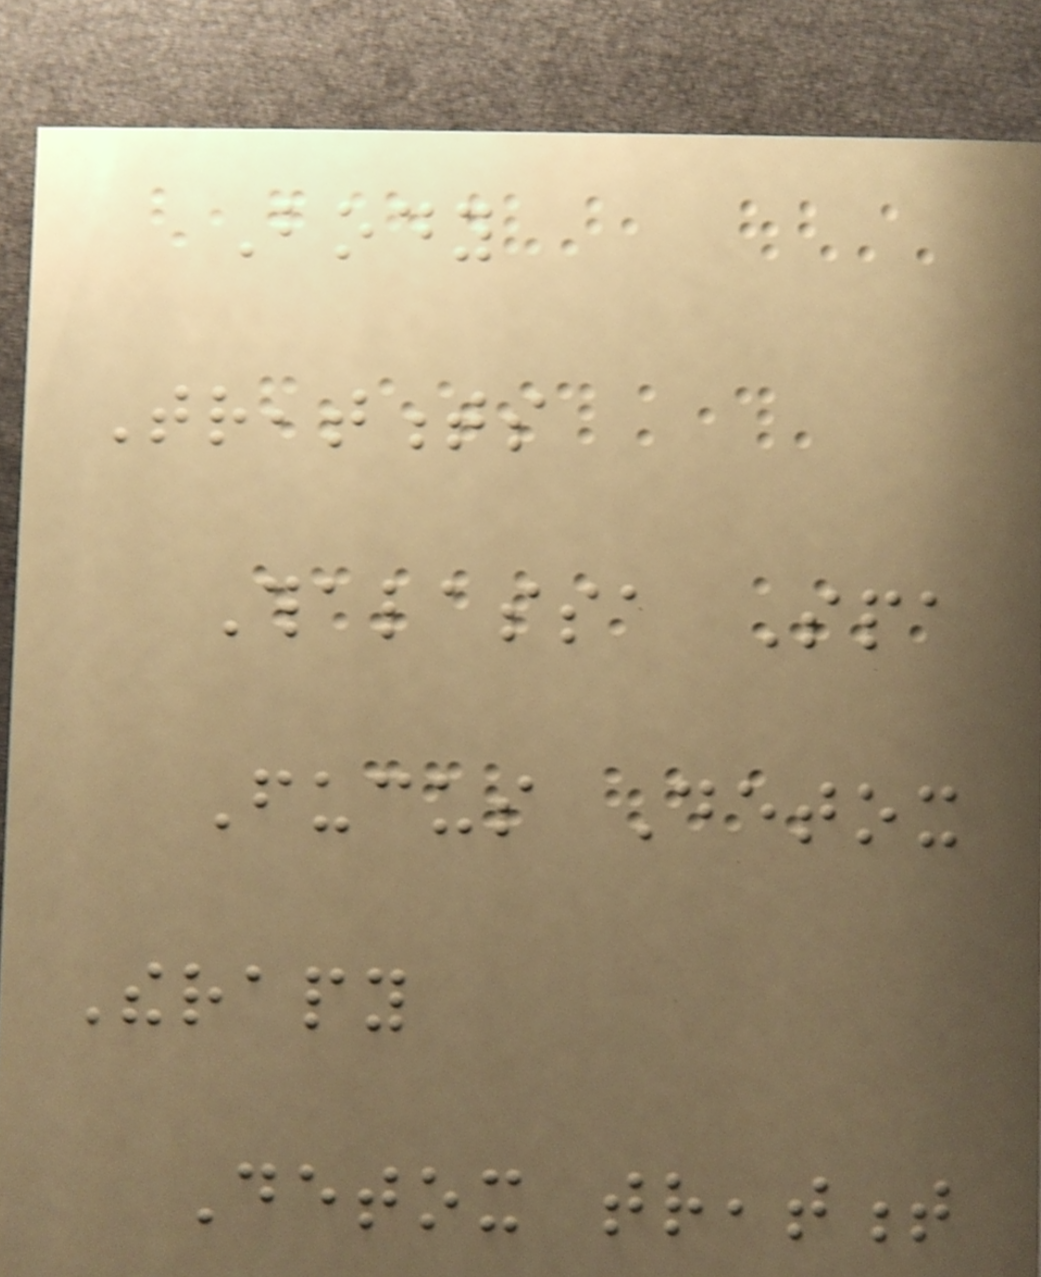Body
Treatments
Thalassa Spa
Fucus Detox
Therapy
Detox treatment
